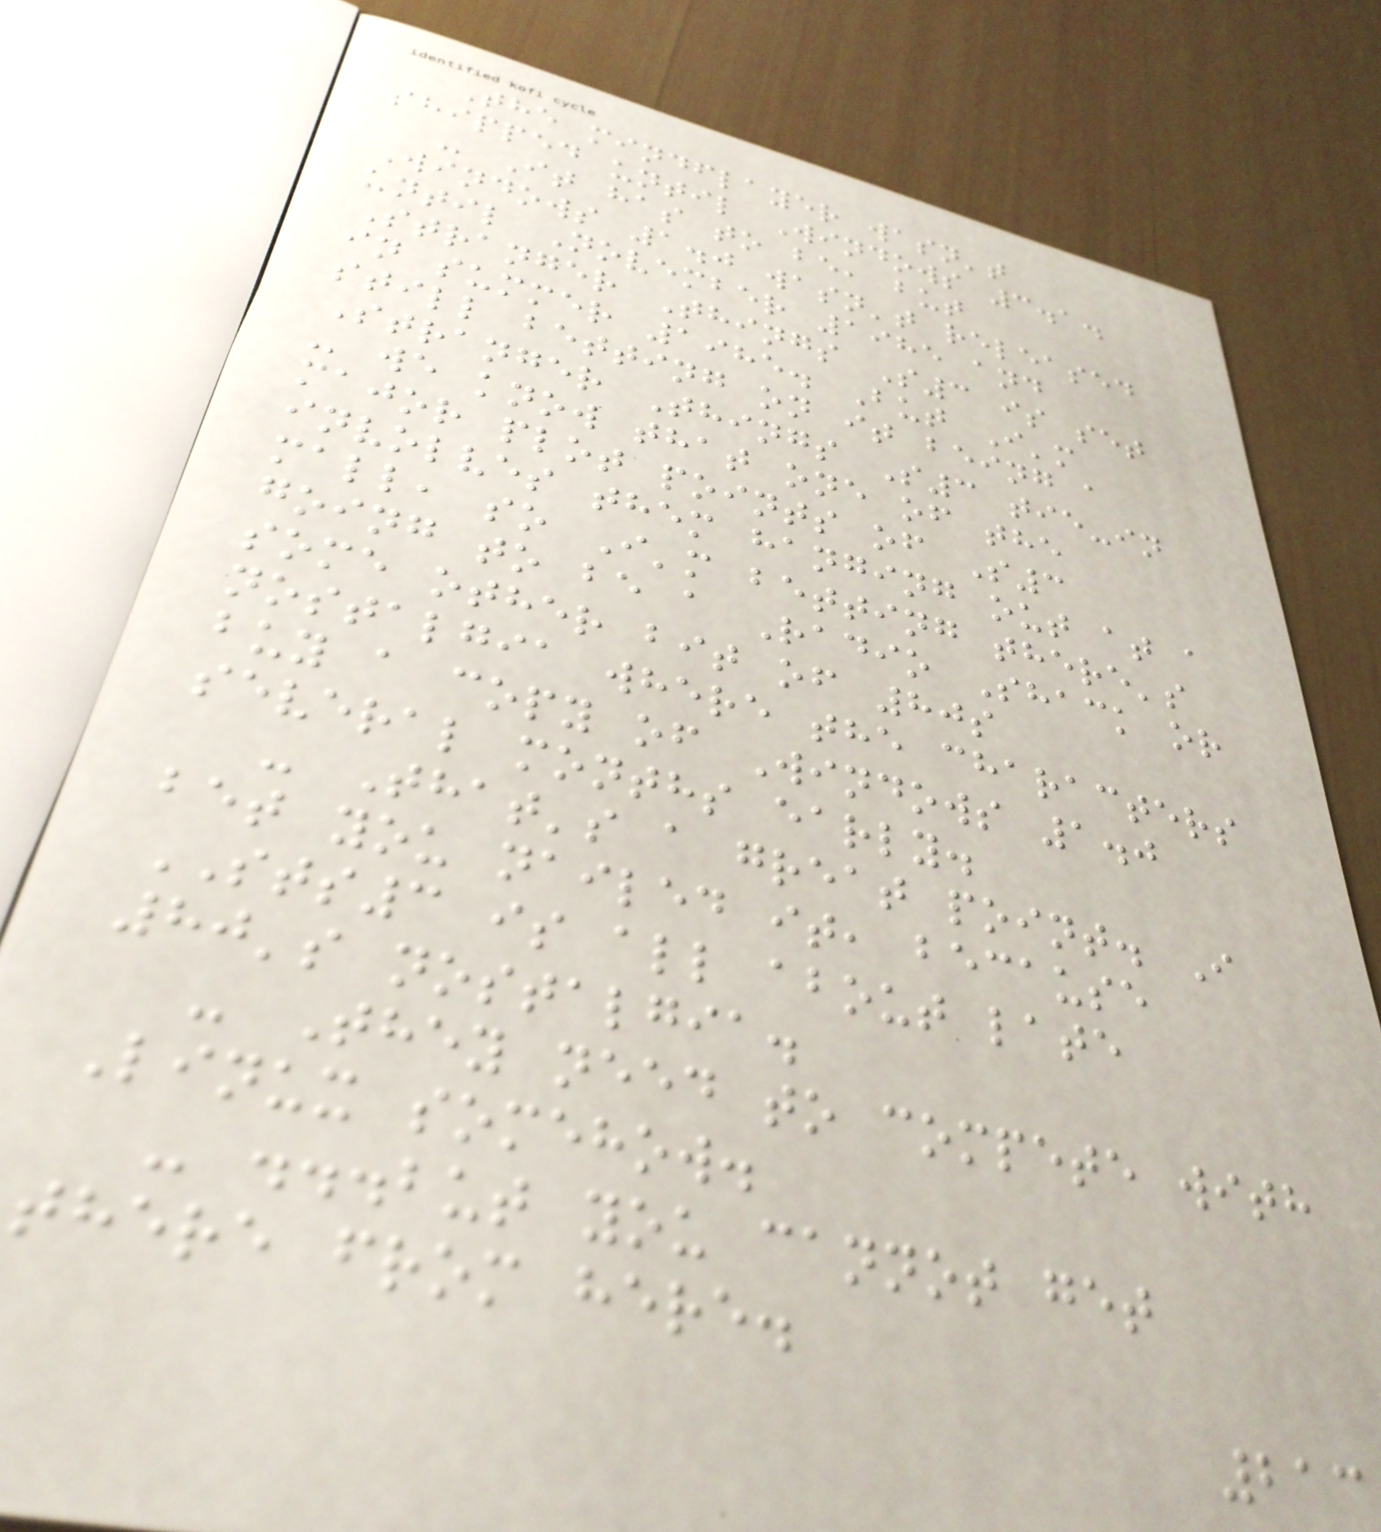The mindflayer wasn't
shipped until Windows 3.1.
- It has to be, but
Windows 1.0 wasn't released
until November 1985 and
Stranger Things S3 is set
in summer 1985. But I'm
still betting on it being a
Stranger Things S3 tie-in
- we know that one of the
major plot points of S3
involves them hanging out at a
mall, so I'm betting there's
going to be a Radio Shack or
some other bit of 80s
nostalgia where the characters
buy a copy of Windows 1.0
several months early.
- That's a great point. I
bet you nailed it, because
STS3 is all about late
80's nostalgia.
- They need to compete with
Linux somehow.
- ...but you cannot get
there from here.
213
